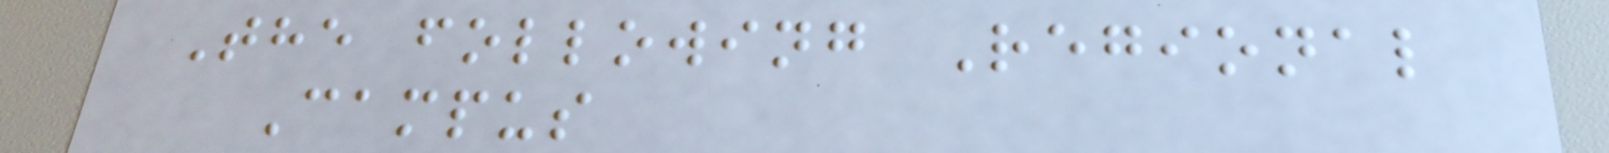The following Regional
Campus
